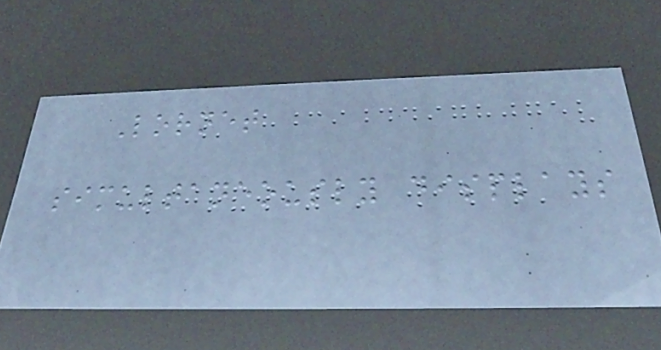Lornet
simultaneously displays
